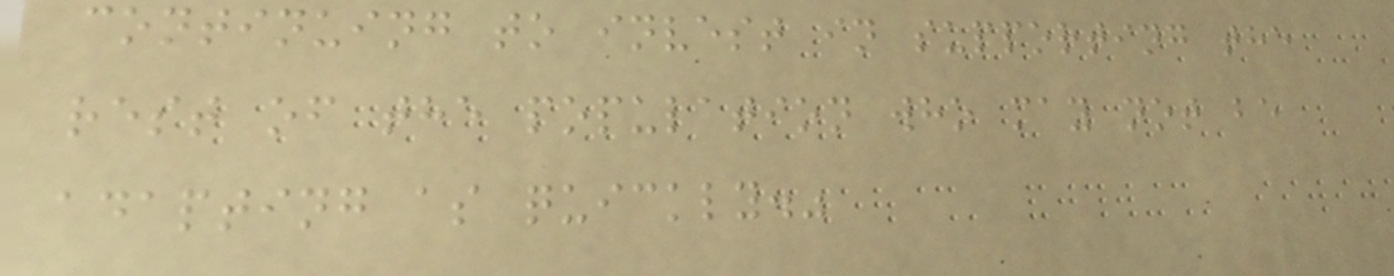continuing to invest in supporting the
rest of the population who may not be
adapting as quickly."
